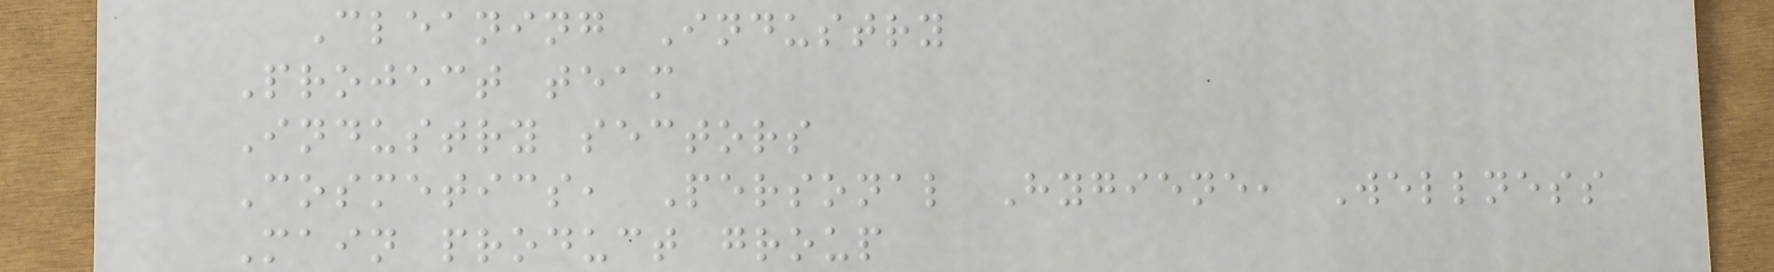Cleaning Industry
Project team
Industry sectors
Cosmetics, Personal Hygiene, Wellness
Main product group
